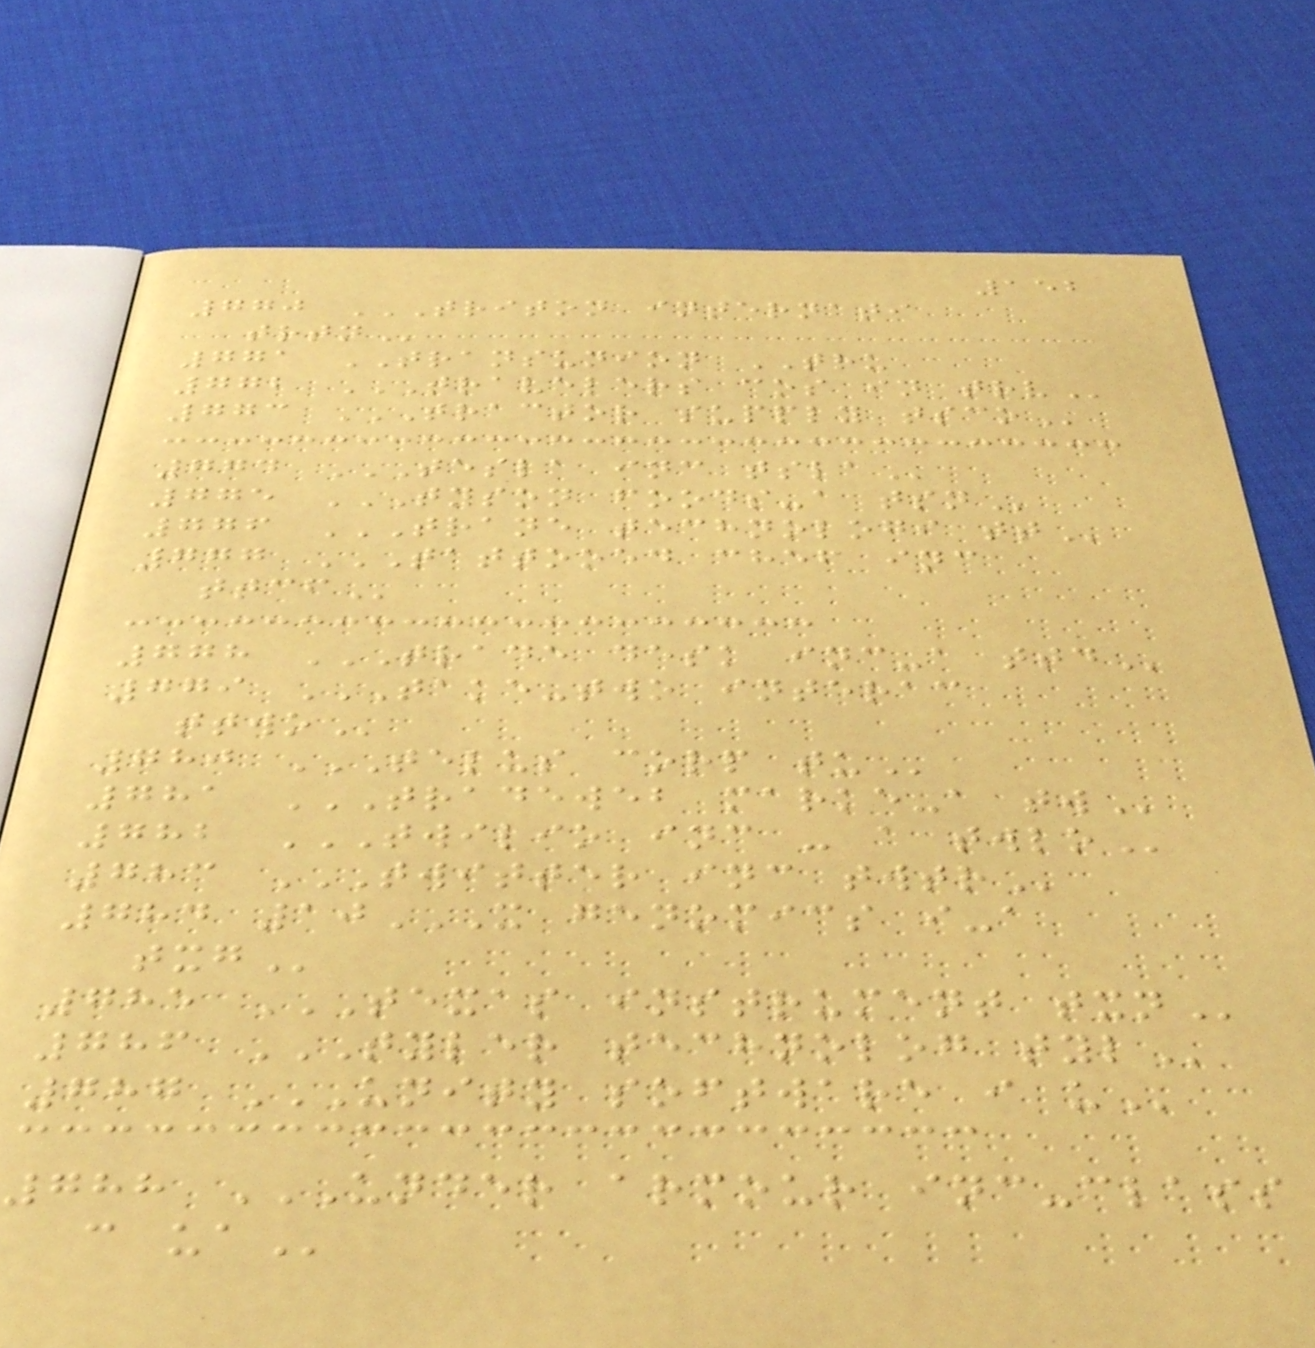152
770 TRITON INTERNATI
TRTN
771 TRANSUNION TRU
772 TRAVELERS COS IN TRV
773 TRACTOR SUPPLY TSCO
774 TESLA INC TSLA
775 TYSON FOODS-A TSN
776 TRANE TECHNOLOGI TT
777 TATTOOED CHEF INC
TTCF
778 TRADE DESK INC-A TTD
779 TAKE-TWO INTERAC
TTWO
780 TELUS CORP TU
781 TRADEWEB MARKE-A TW
782 TWILIO INC - A TWLO
783 TWITTER INC TWTR
784 10X GENOMICS I-A
TXG
785 TEXAS INSTRUMENT TXN
786 TYLER TECHNOLOG TYL
787 UNITY SOFTWARE I U
788 UNDER ARMOUR INC-CLASS
C UA
